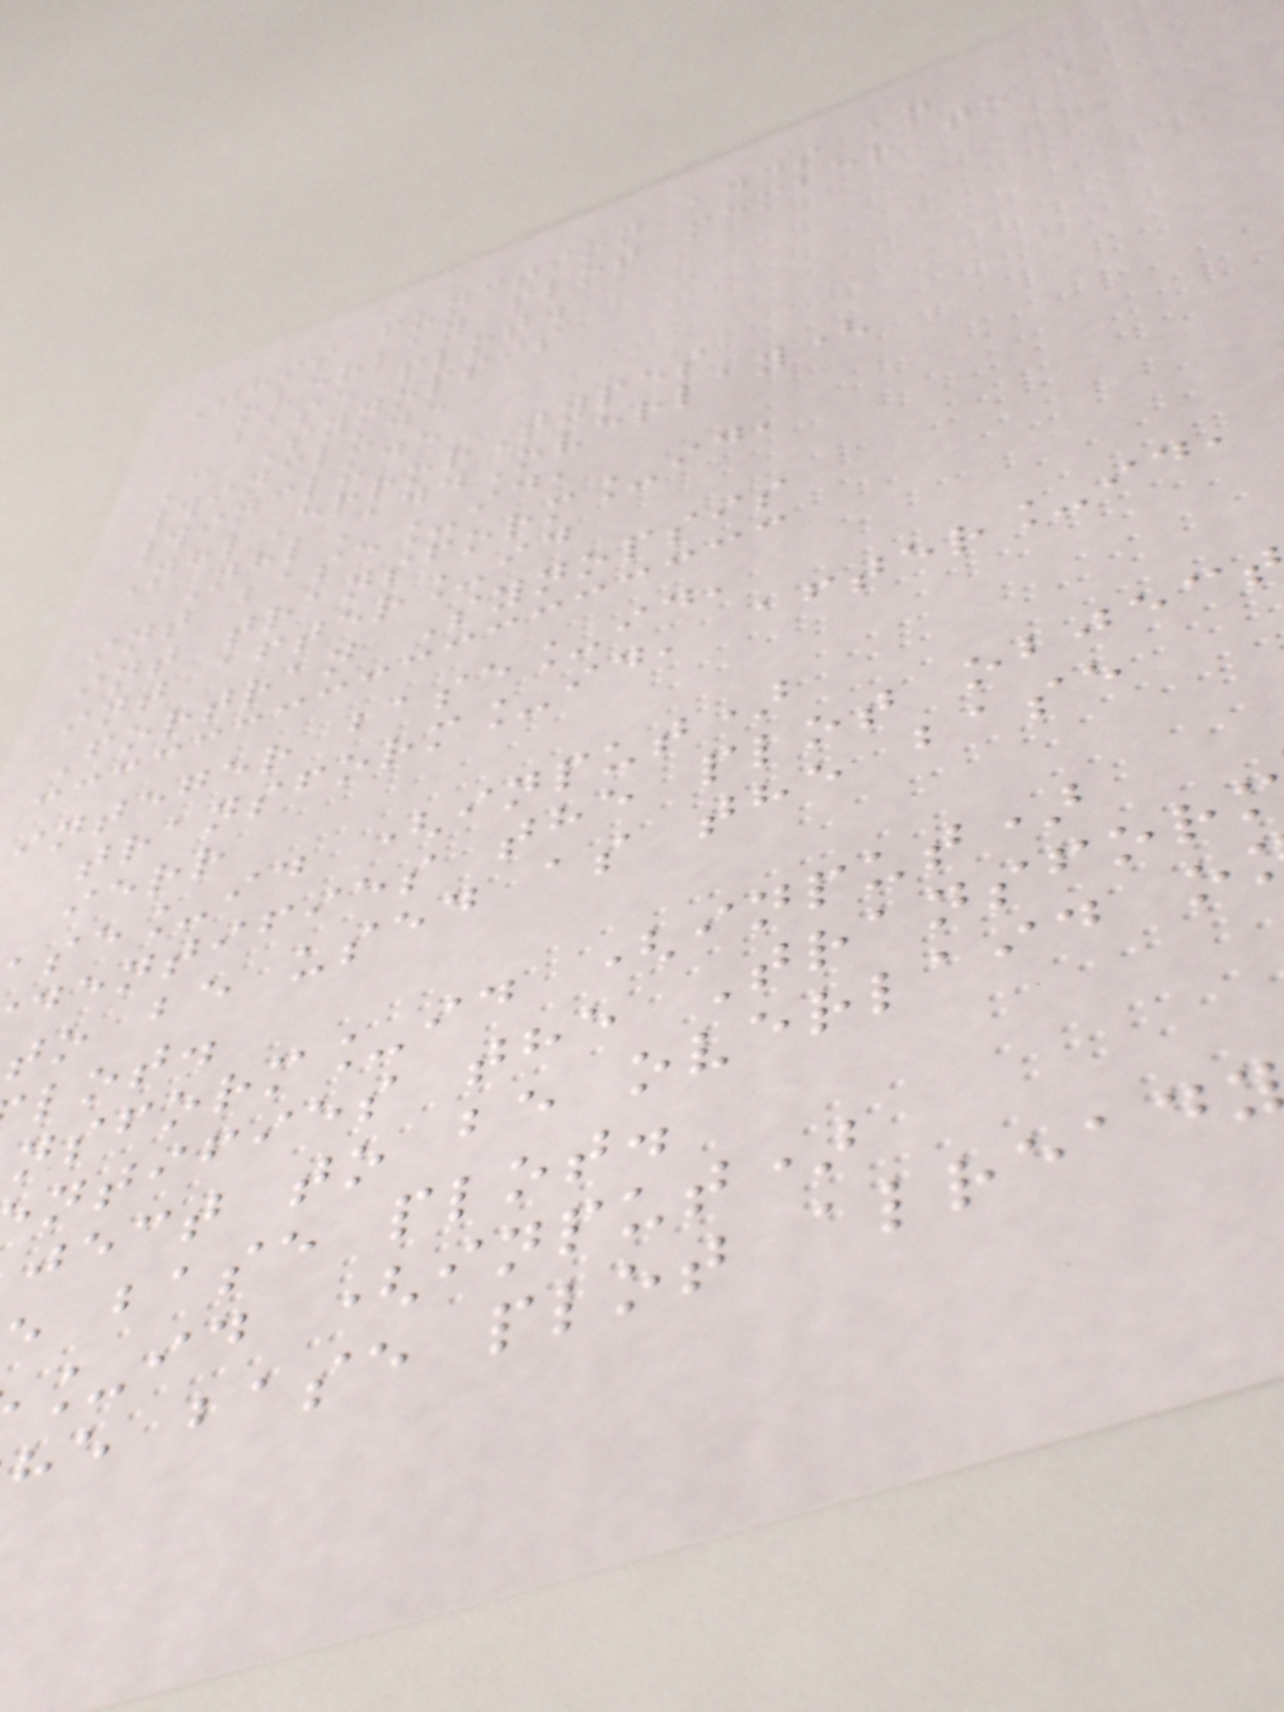This function adds an
overlay plot member to a
base plot.
C Synopsis
#include
#include
NhlErrorTypes
NhlAddOverlay(
int base_id,
int transform_id,
int after_id
Fortran Synopsis
integer base_id,
transform_id, after_id,
ierr
se_id (input)
dentifies the plot objec
to be used as the base
lot.
nsform_id (input)
ntifies the Transfor
ject to be overlaid o
base plot.
_id (input)
he base plot alread
